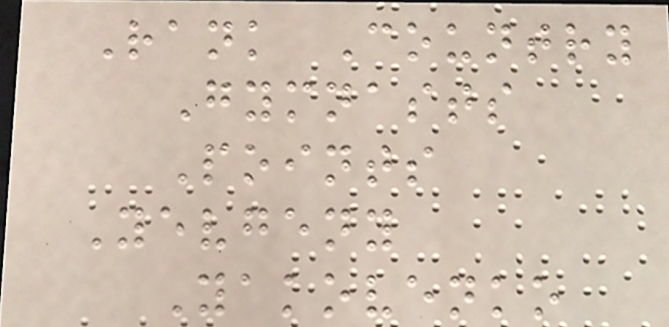Rank Country
Gymnasts
Points
Yevgeny
Yakovenko
